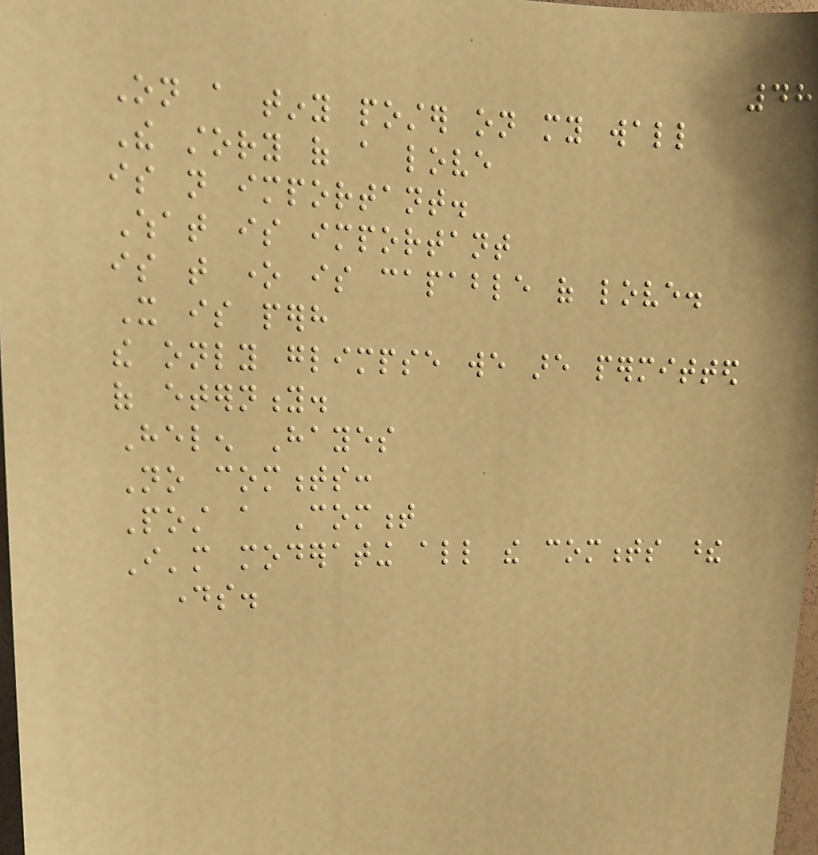48
On a tiny poster on my wall
The story of a love
is not important.
What is important
is that one is capable of love.
It is perhaps
the only glimpse we are permitted
of eternity.
Helen Hayes
No comments:
Post a Comment
I'm moderating all the comments these
days.
